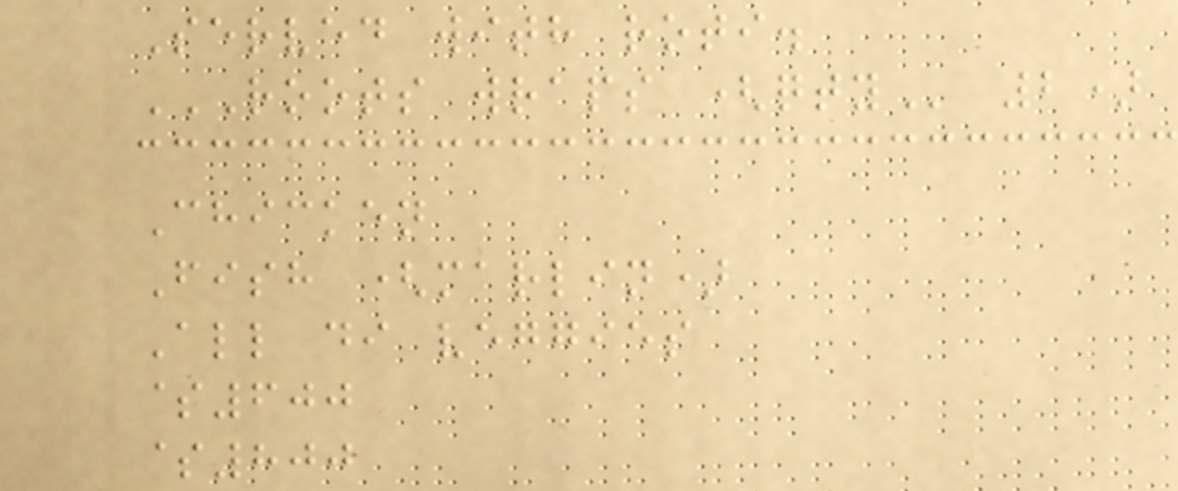Served with roti.
ROOTS WRAPS (QTY 2)
Chicken
Fish (marlin)
All di veggies
$600
$800
